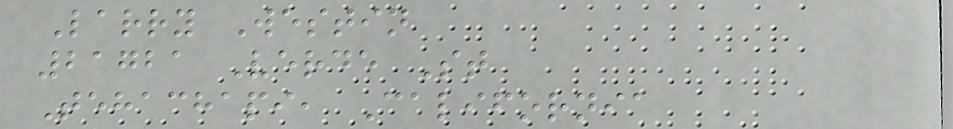Larry Westin
21721 Verde St
Tehachapi, California
